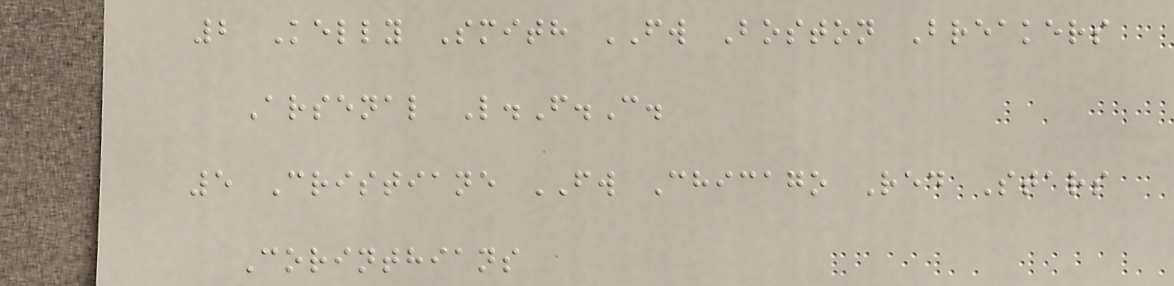2 Kelly Smith FW Boston Breakers
Arsenal L.F.C.
5 Cristiane FW Chicago Red Stars
Corinthians
